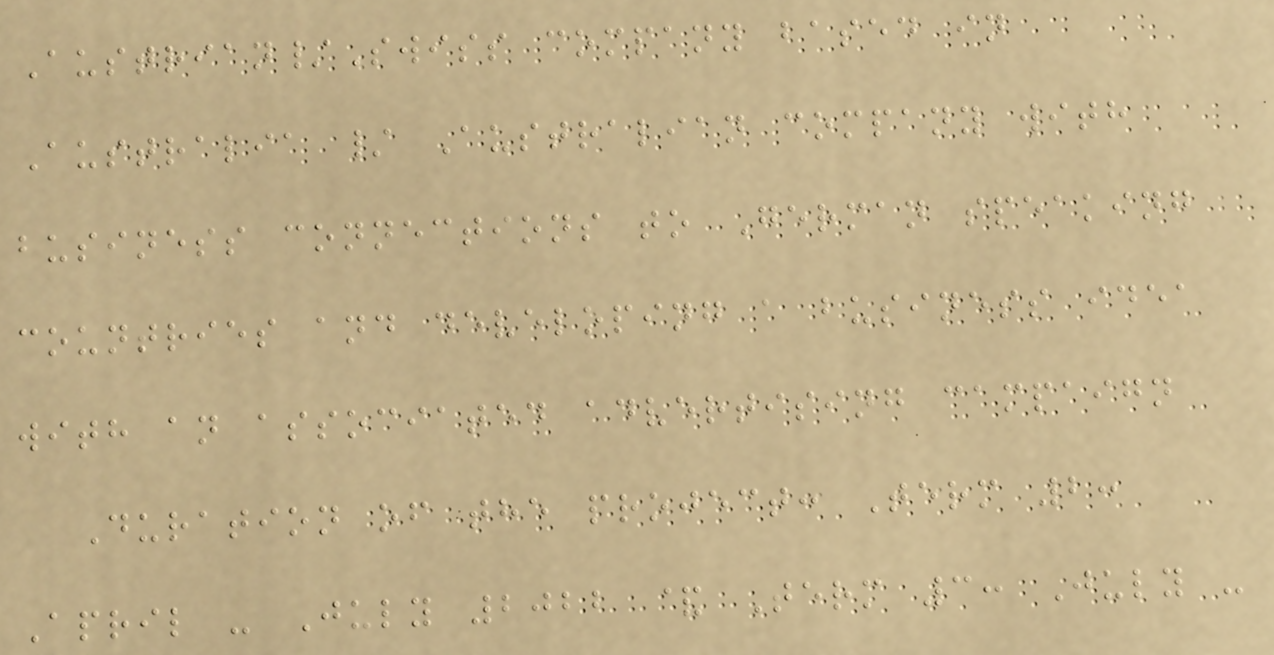Austrian/Swiss company based in
Australia / Australian company with
business connections to German speaking
countries and developing a business idea
with an associated advertising campaign
Duration of the project: Term 2:
April - July 2022 & Term 3: July -
